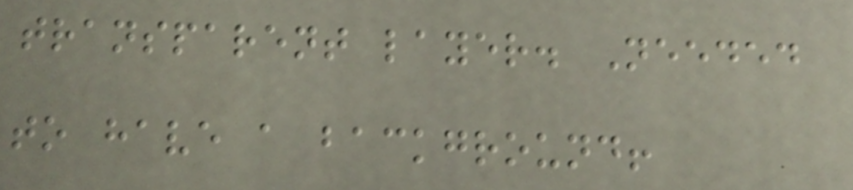transparent layer. Needed
to have a background!
